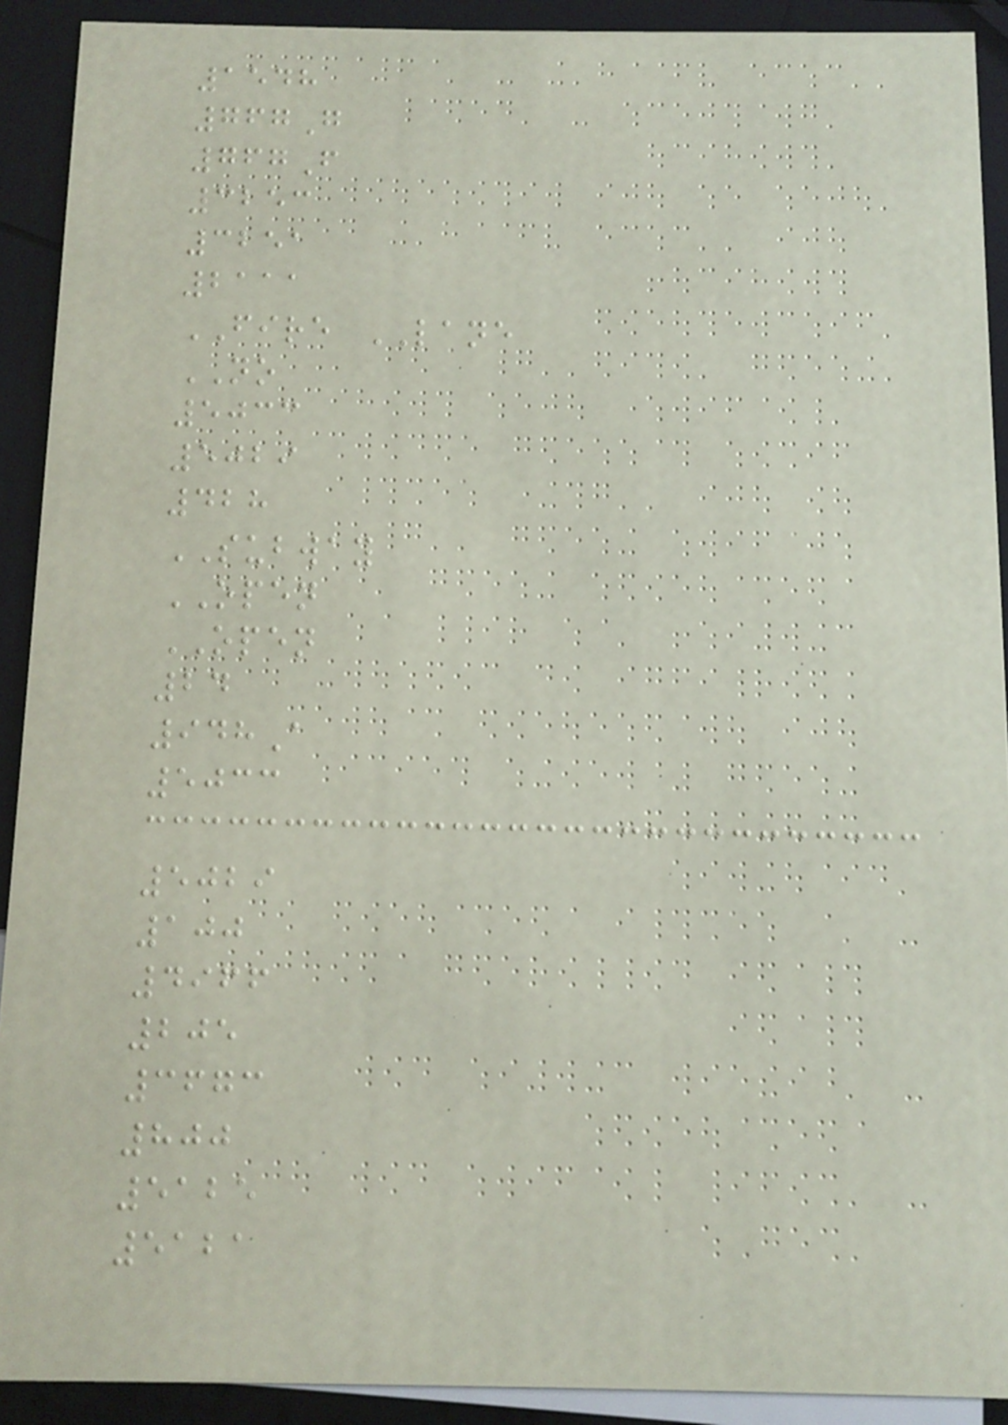1548
767G
767F
3253
3251
2111
FIRE LANE
NO
5033
5029
428
SUBWAY
OPEN
OPEN
24
948A
5033
5029
100
4966
205
3673
800
5125
5121
